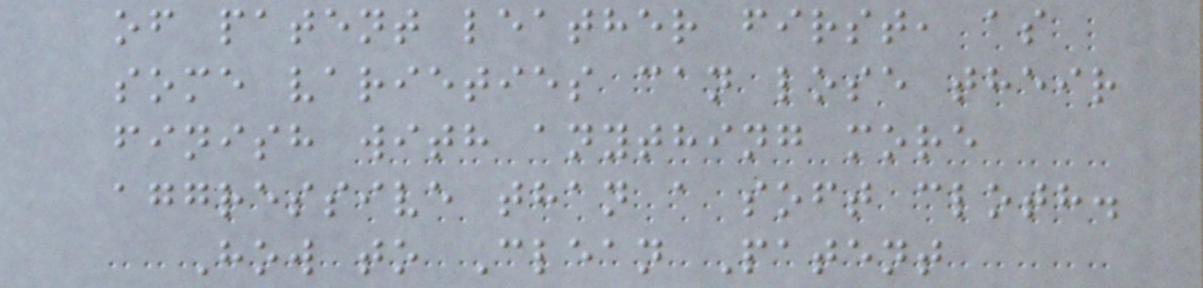of patent leather first, as
some varieties can lose their
finish with anything more
aggressive than a soft cloth.
How to Clean Patent
